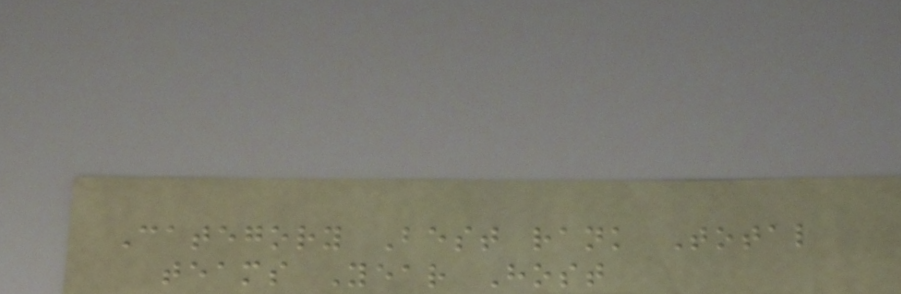Category Best rank Total
teams Year Host
